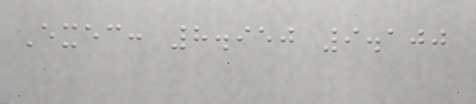Exec: 8.950 9.100
